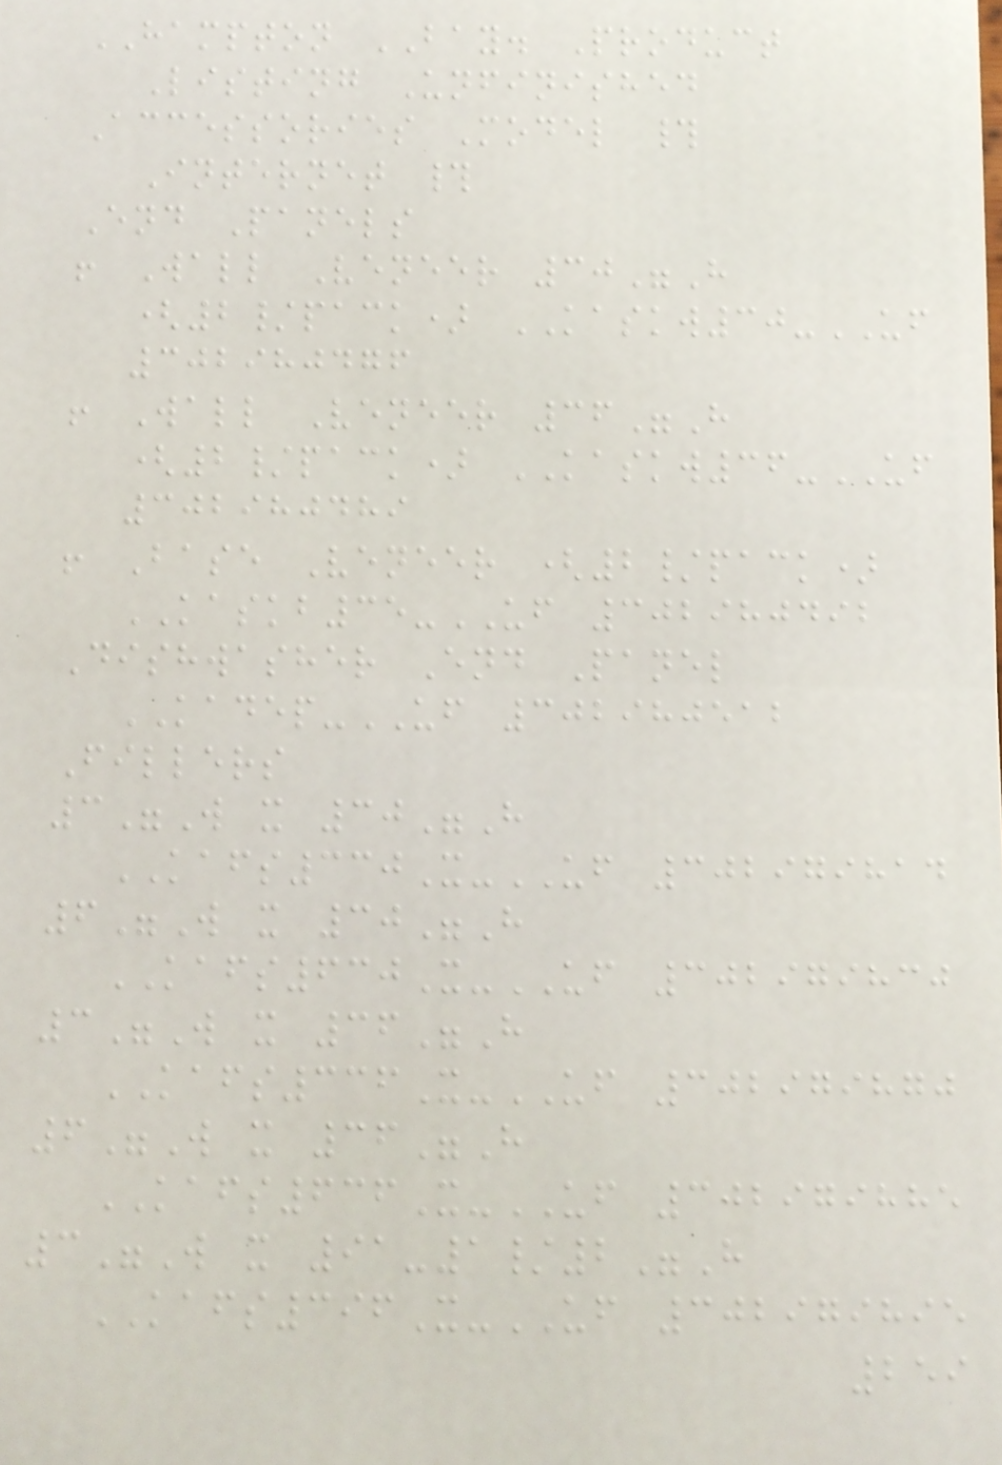HAMPTON BAY. Product
Listing Unfinished
Accessories Model #
Internet #
End Panels
! Wall Veneer 30"H
(2/pack) KASKW30-UF
302980476
! Wall Veneer 36"H
(2/pack) KASKW36-UF
302980489
! Base Veneer (2/pack)
KASKB35-UF 302980492
Dishwasher End Panel
KADEP-UF 302980512
Fillers
3"W x 30"H
KAFS330X-UF 302979814
6"W x 30"H
KAFS630X-UF 302979830
3"W x 36"H
KAFS336X-UF 302979870
6"W x 36"H
KAFS636X-UF 302979885
3"W x 91-1/2"H
KAFS396X-UF 302979895
259
